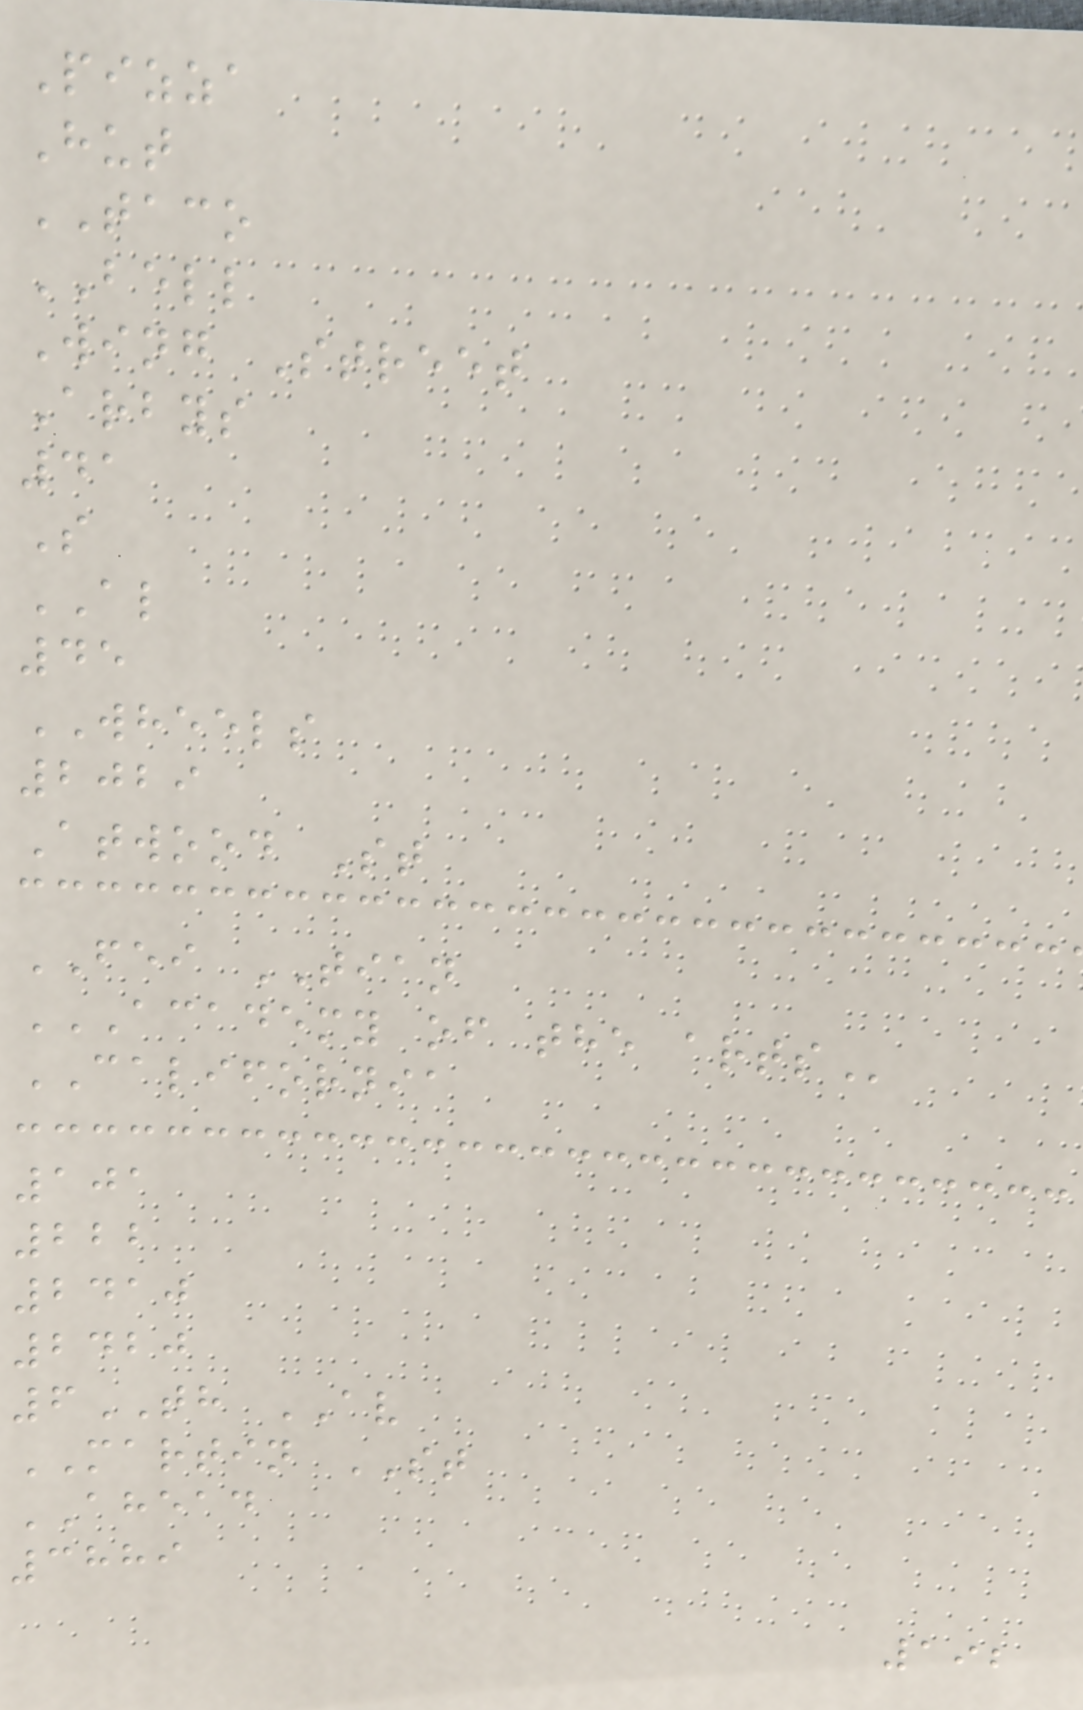Pizza
Hut
TACO
BELL
Wing Street
Arbys
41
S
AL
45
WHEELS
2029
Atwood St
FEI TIAN
ACADEMY OF THE ARTS
CALIFORNIA
101
222
2410
2420
6TH AV
MARTIN ST
AHEAD
3889
192
